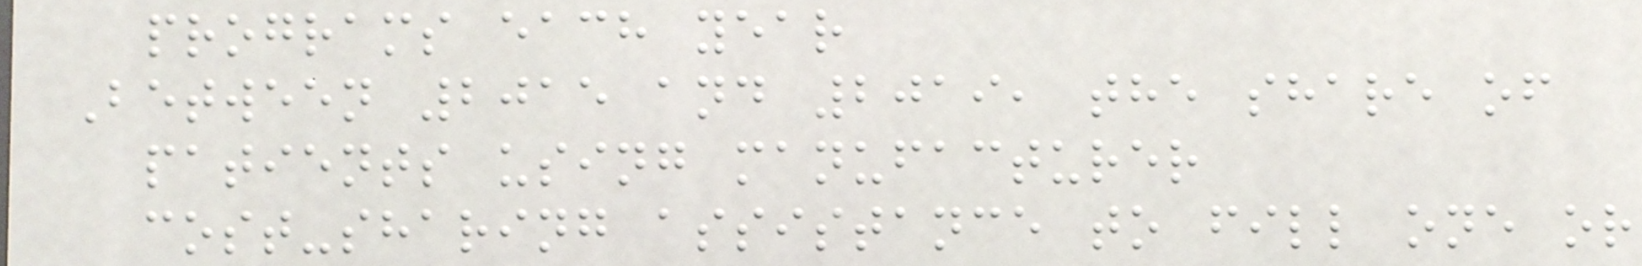programs each year
Between 2015 and 2019, the share of
patients using manufacturer
cost-sharing assistance to fill one or
